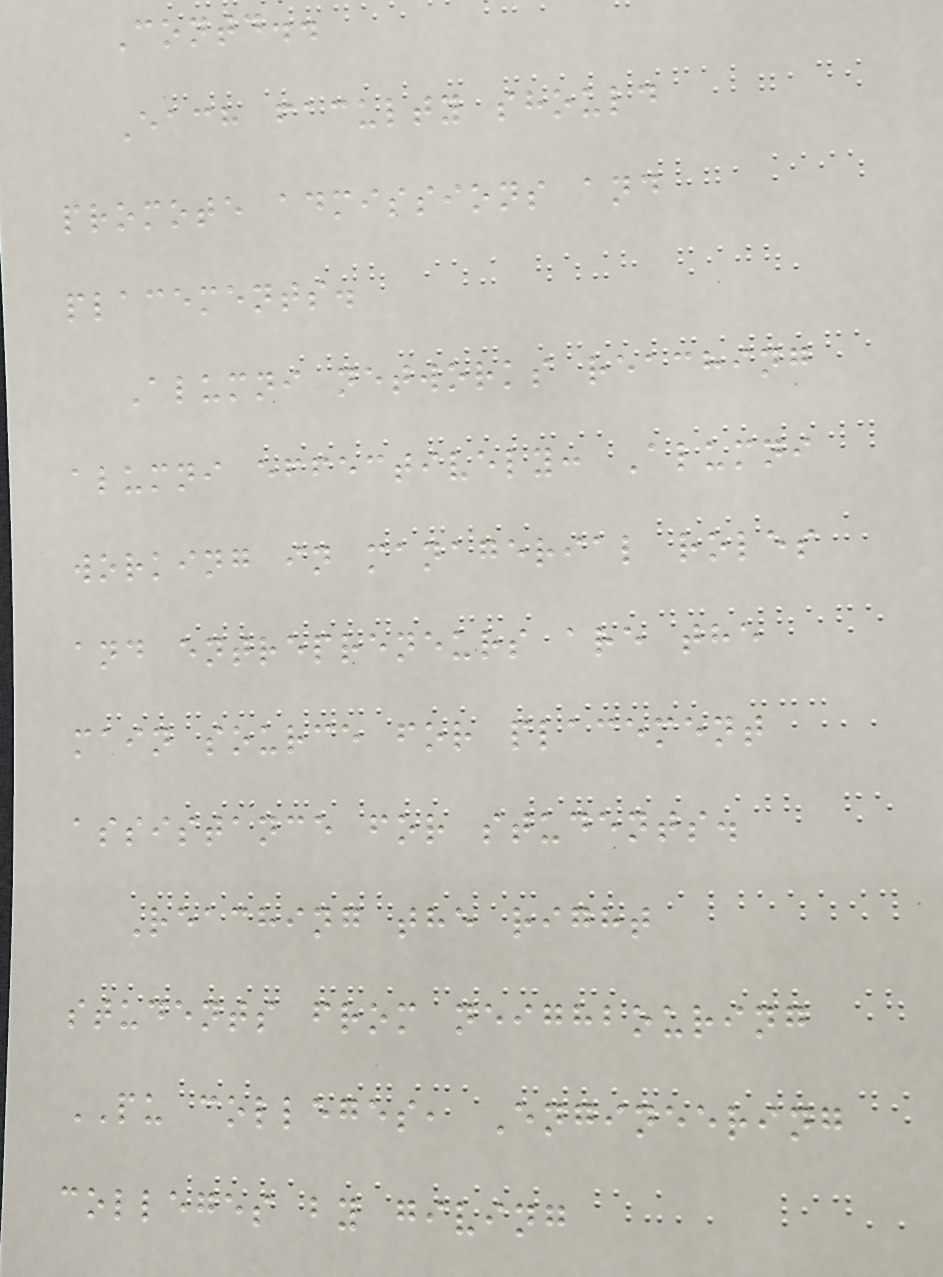Contd..
Each faculty should
promote admissions and
placements.
Alumni networks reaching
alumni effectively: Alumni
working in managerial roles
and entrepreneurs are the
main source for placement
assistance for students.
Reaching the right
students from neighbouring
PU colleges, Engineering
colleges by giving
